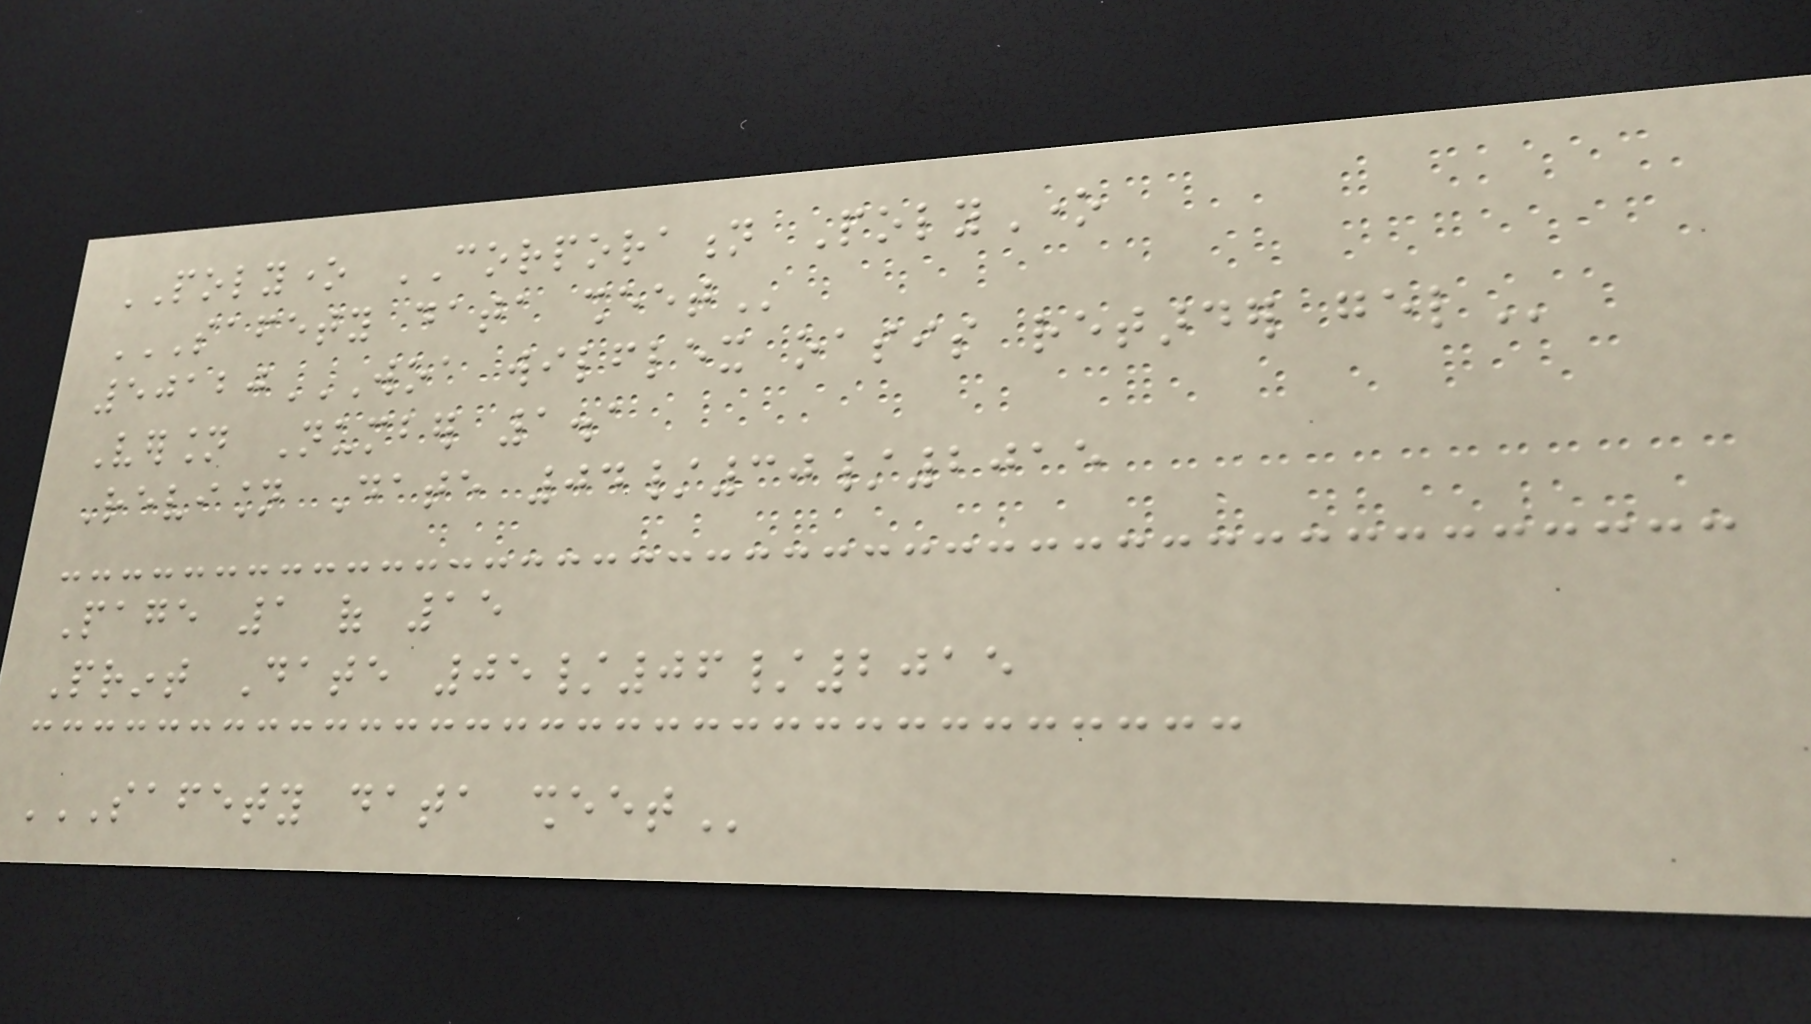POLYONE CORPORATION PolyOne
SAFETY DATA SHEET
50120WOA WILFLEX OASIS RETARDER GEL
Version Number 1.1
Revision Date 04/30/2015
Page 1 of 15
Print Date 05/06/2015
SAFETY DATA SHEET
